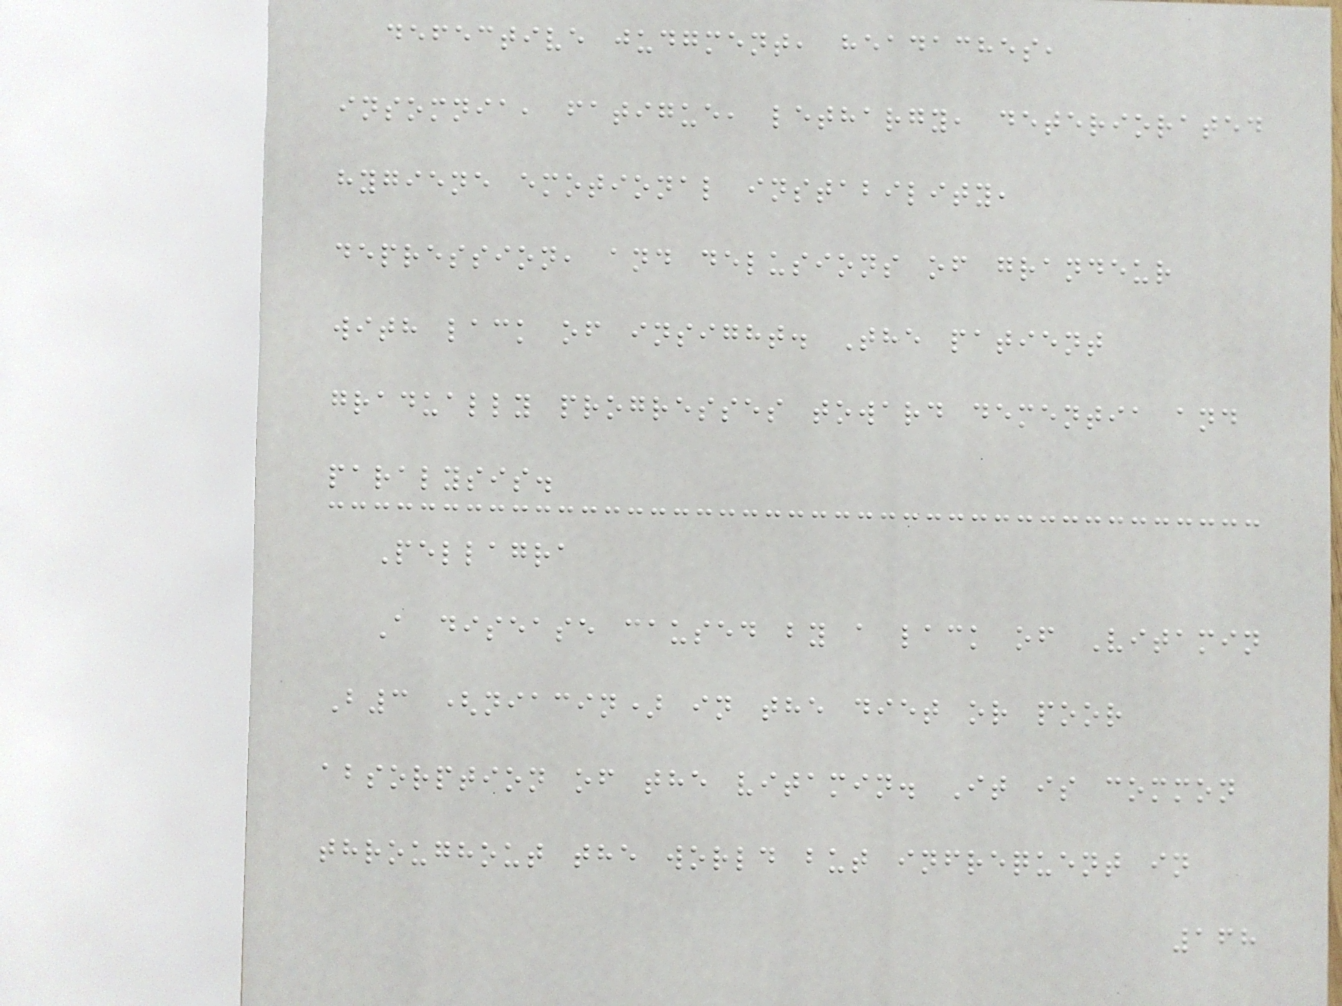defective judgment, headaches,
insomnia, fatigue, lethargy, deteriorated
hygiene emotional instability,
depression, and delusions of grandeur
with lack of insight. The patient
gradually progresses toward dementia and
paralysis.
Pellagra
A disease caused by a lack of Vitamin
B3 (niacin) in the diet or poor
absorption of the vitamin. It is common
throughout the world but infrequent in
168
